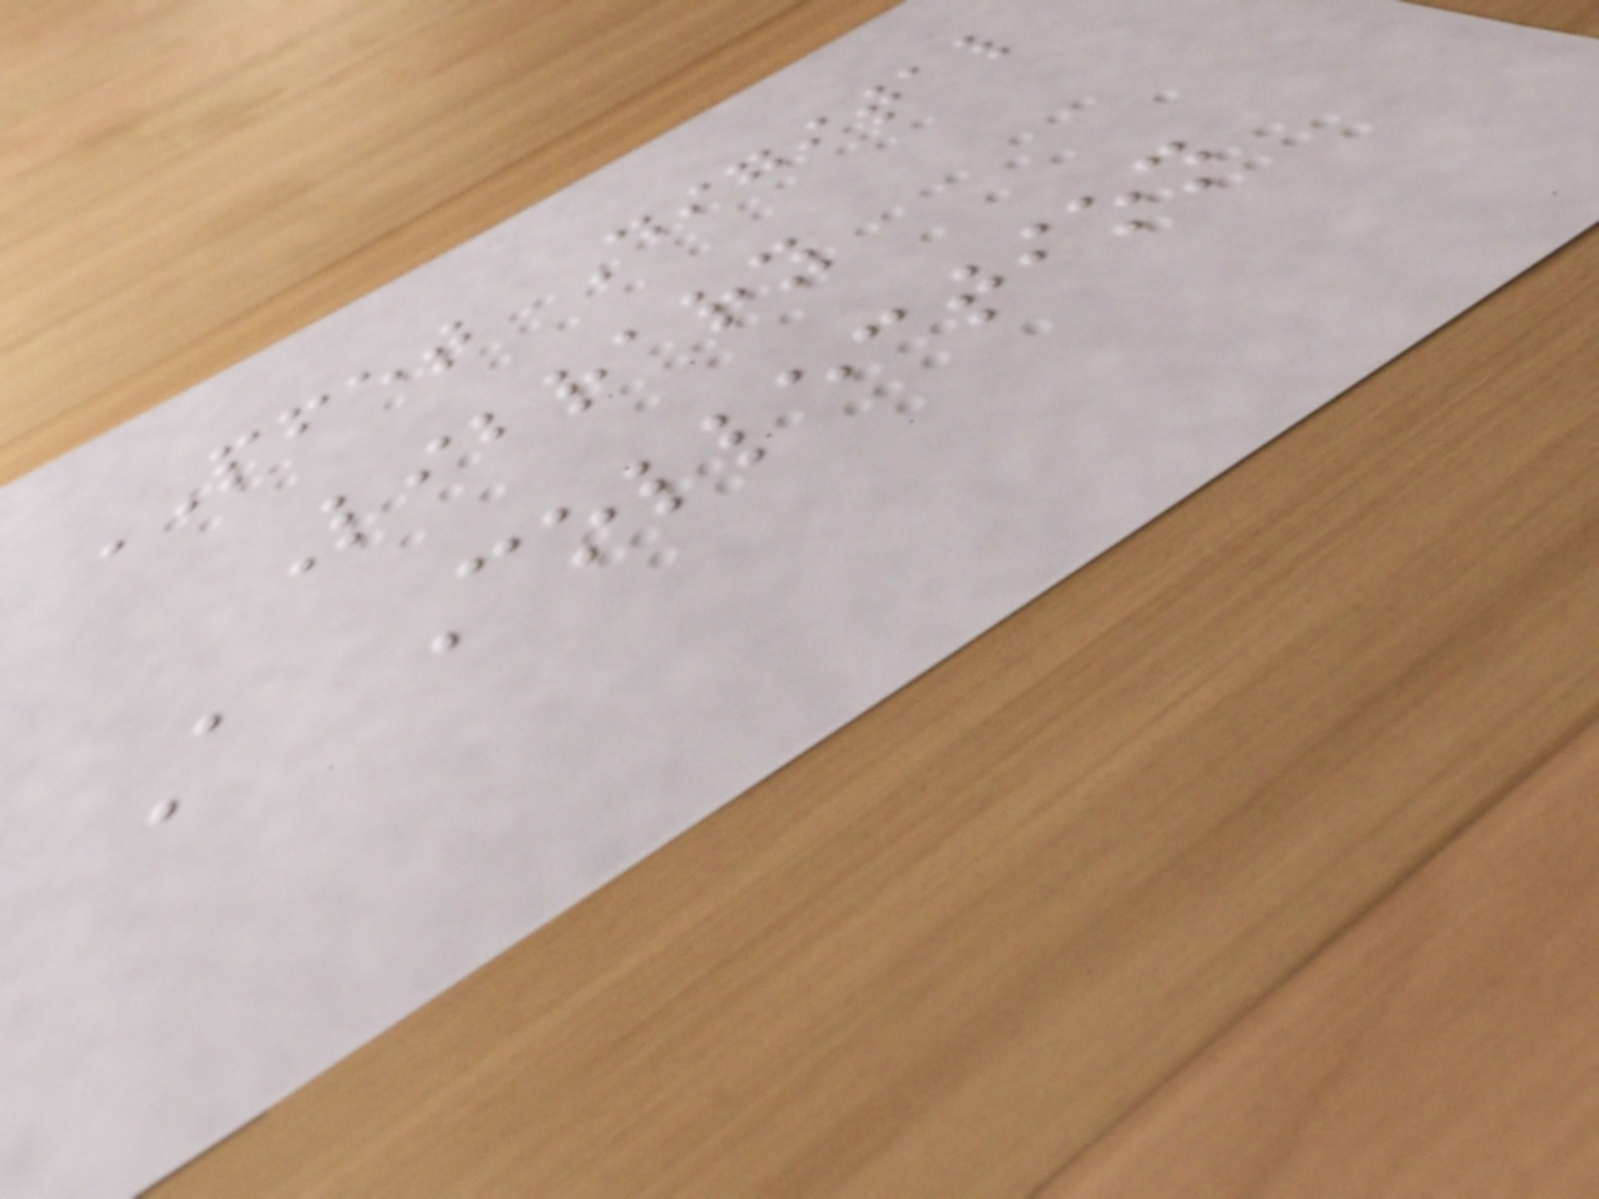PFET Digital
Library
A Collection
